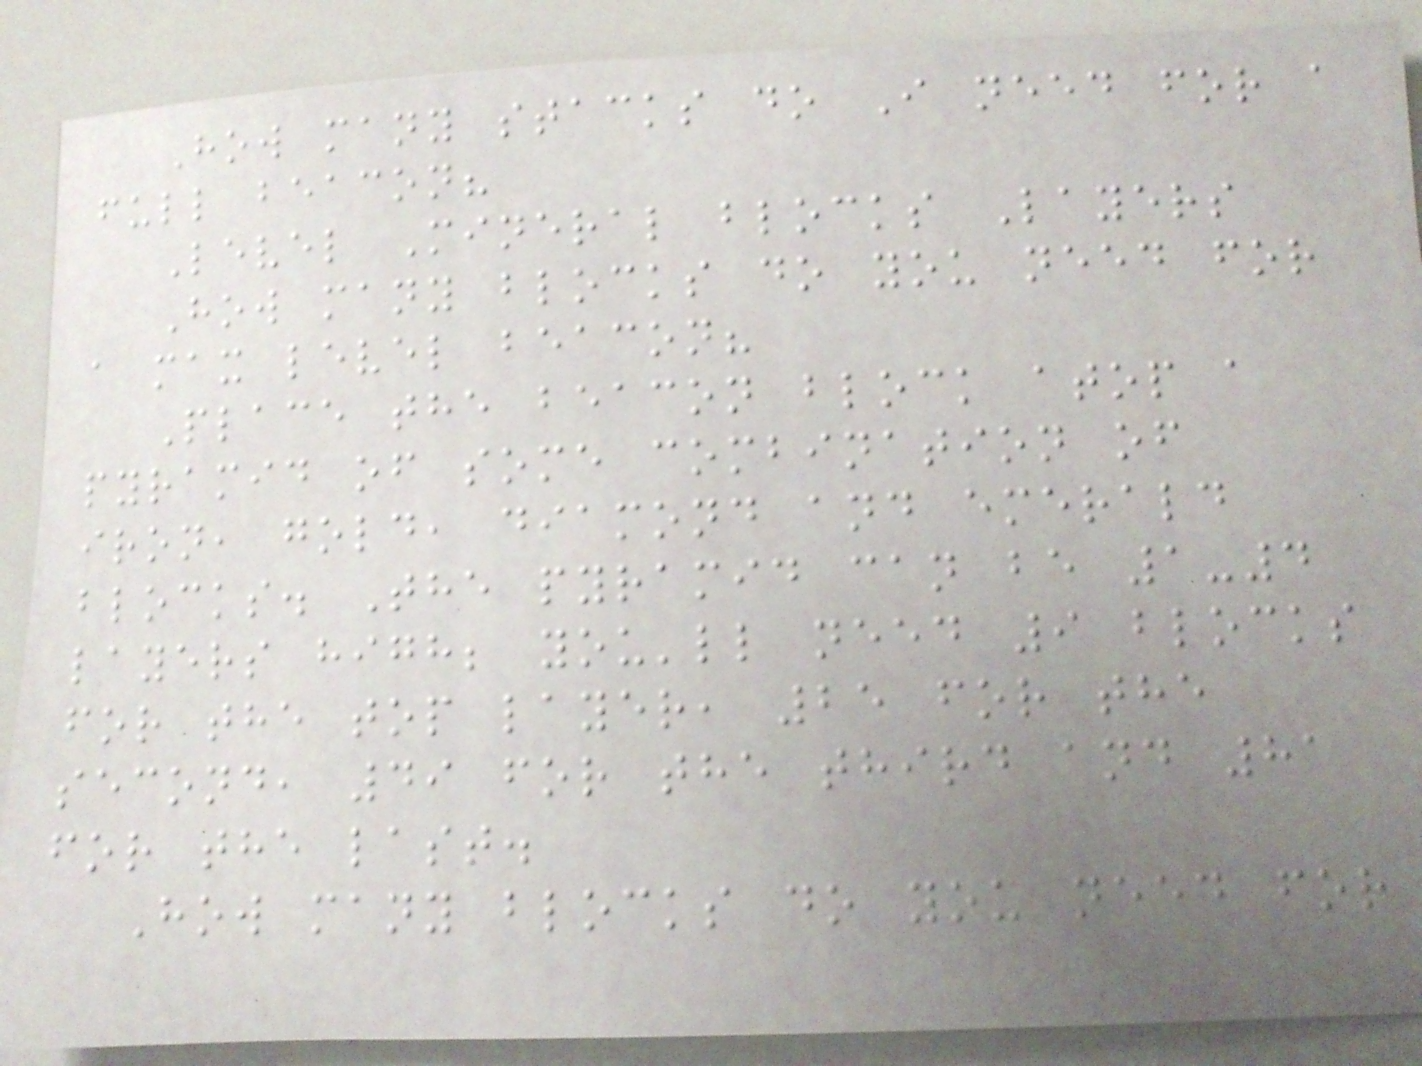How many stacks do I need for a
full beacon?
Level Mineral blocks Layers
How many blocks do you need for
a max level beacon?
Place the beacon block atop a
pyramid of some combination of
iron, gold, diamond and emerald
blocks. The pyramid can be 1-4
layers high; you'll need 9 blocks
for the top layer, 25 for the
second, 49 for the third and 81
for the last.
How many blocks do you need for
